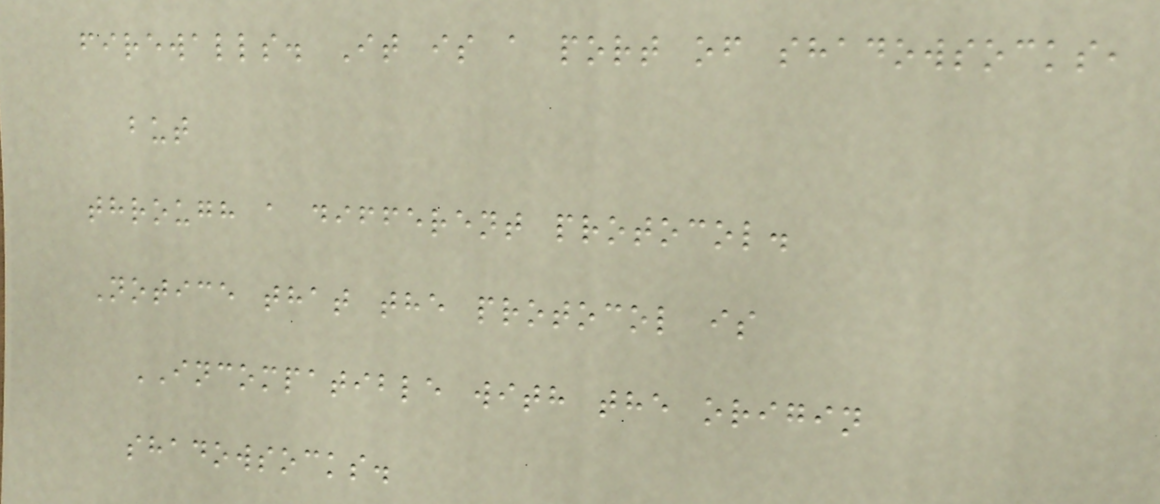firewalls. It is a port of shadowsocks,
but
through a different protocol.
Notice that the protocol is
INCOMPATIBLE with the origin
shadowsocks.
